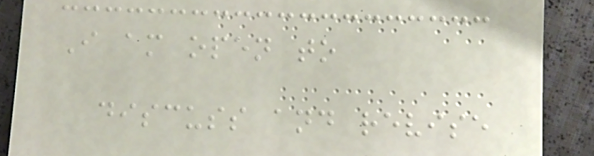I am open to
discuss and revise
